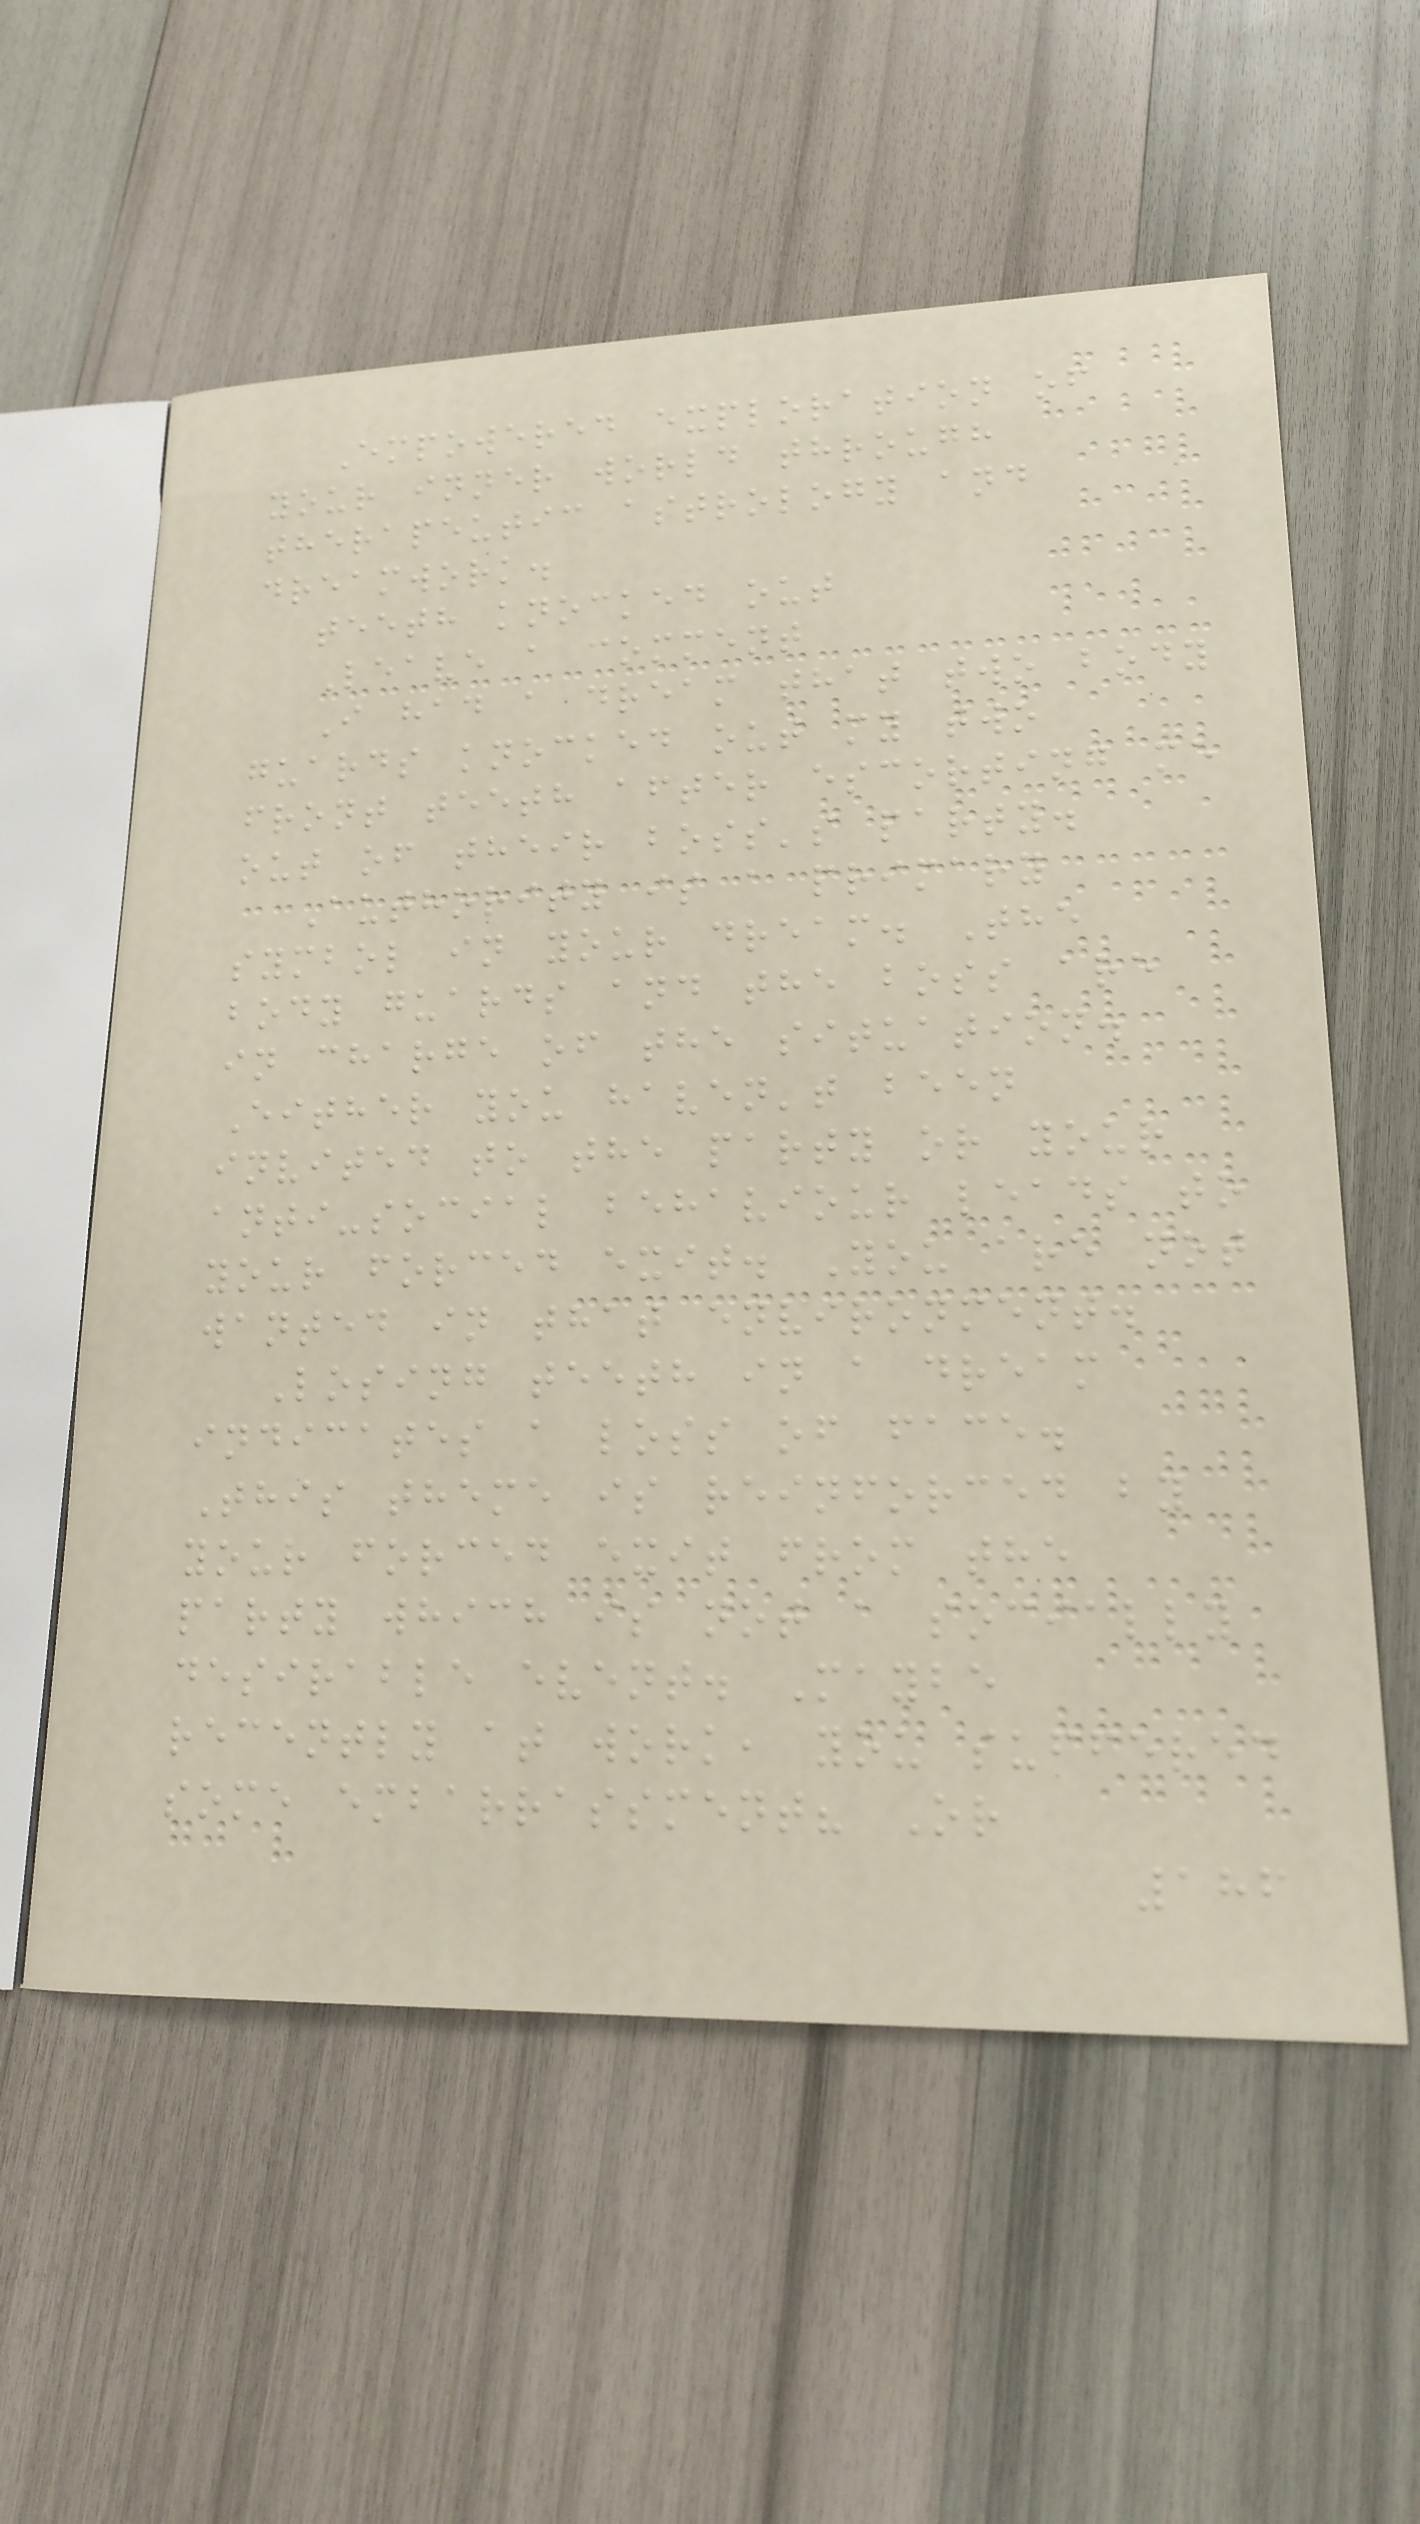Empowered exploration of
your inner world through
therapeutic astrology and
dreamwork.
teeth knocked out
Leave a comment
I had a dream that two body
guards knocked out my two
front teeth after escorting me
out of their boss's party.
Authority is a primary
symbol in your dream. The
body guards and the boss are
in charge of the situation.
Either you haven't been
invited to the party or your
anti-social behaviour leads to
your forced exit. You are not
wanted in that environment.
Losing teeth in a dream
indicates a loss of face.
This theme is reinforced by
your forced exit from the
party which is not a socially
desirable event. Maybe
recently at work, you suffered
some embarrassment? Or
186
